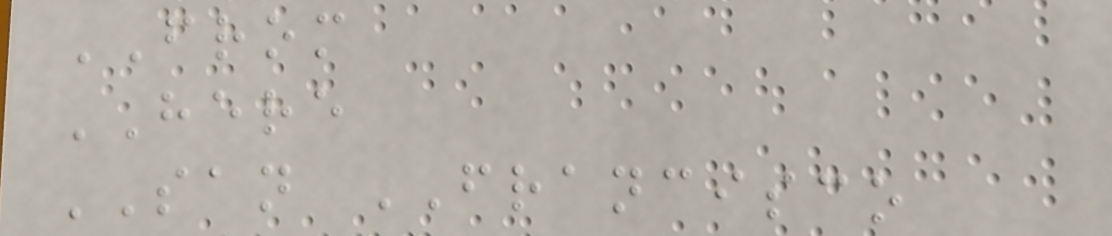FROM
HERE
SAN FRANCISCO
